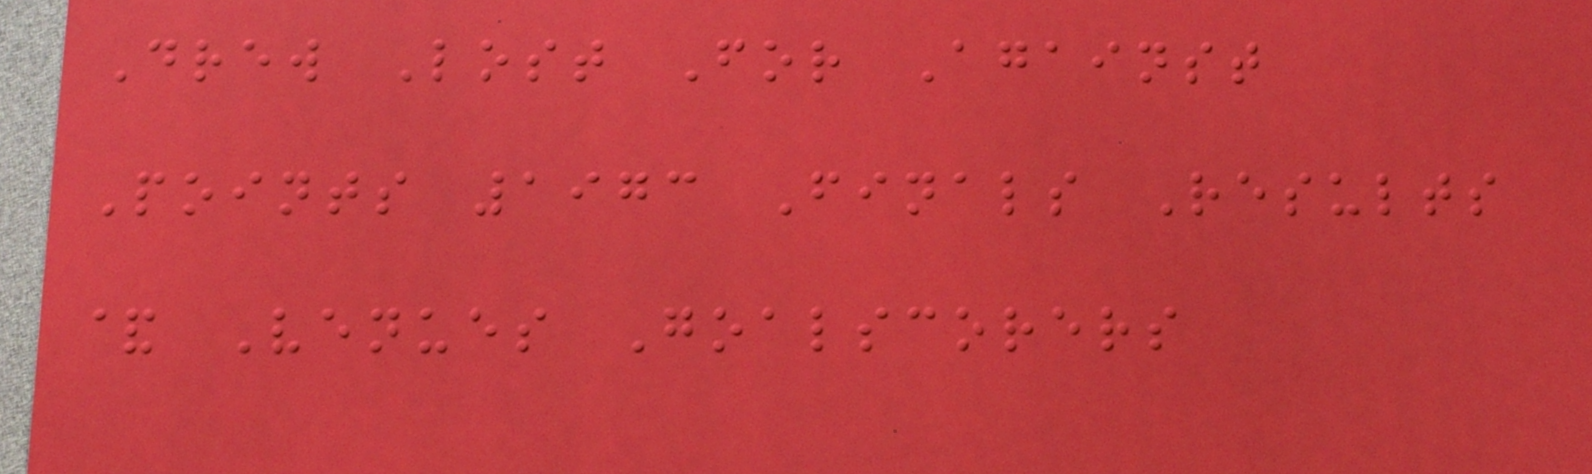Drew Lost For Against
Points 1973 Finals Results
& Venues Goalscorers
